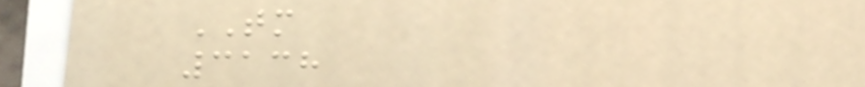TM
3138
